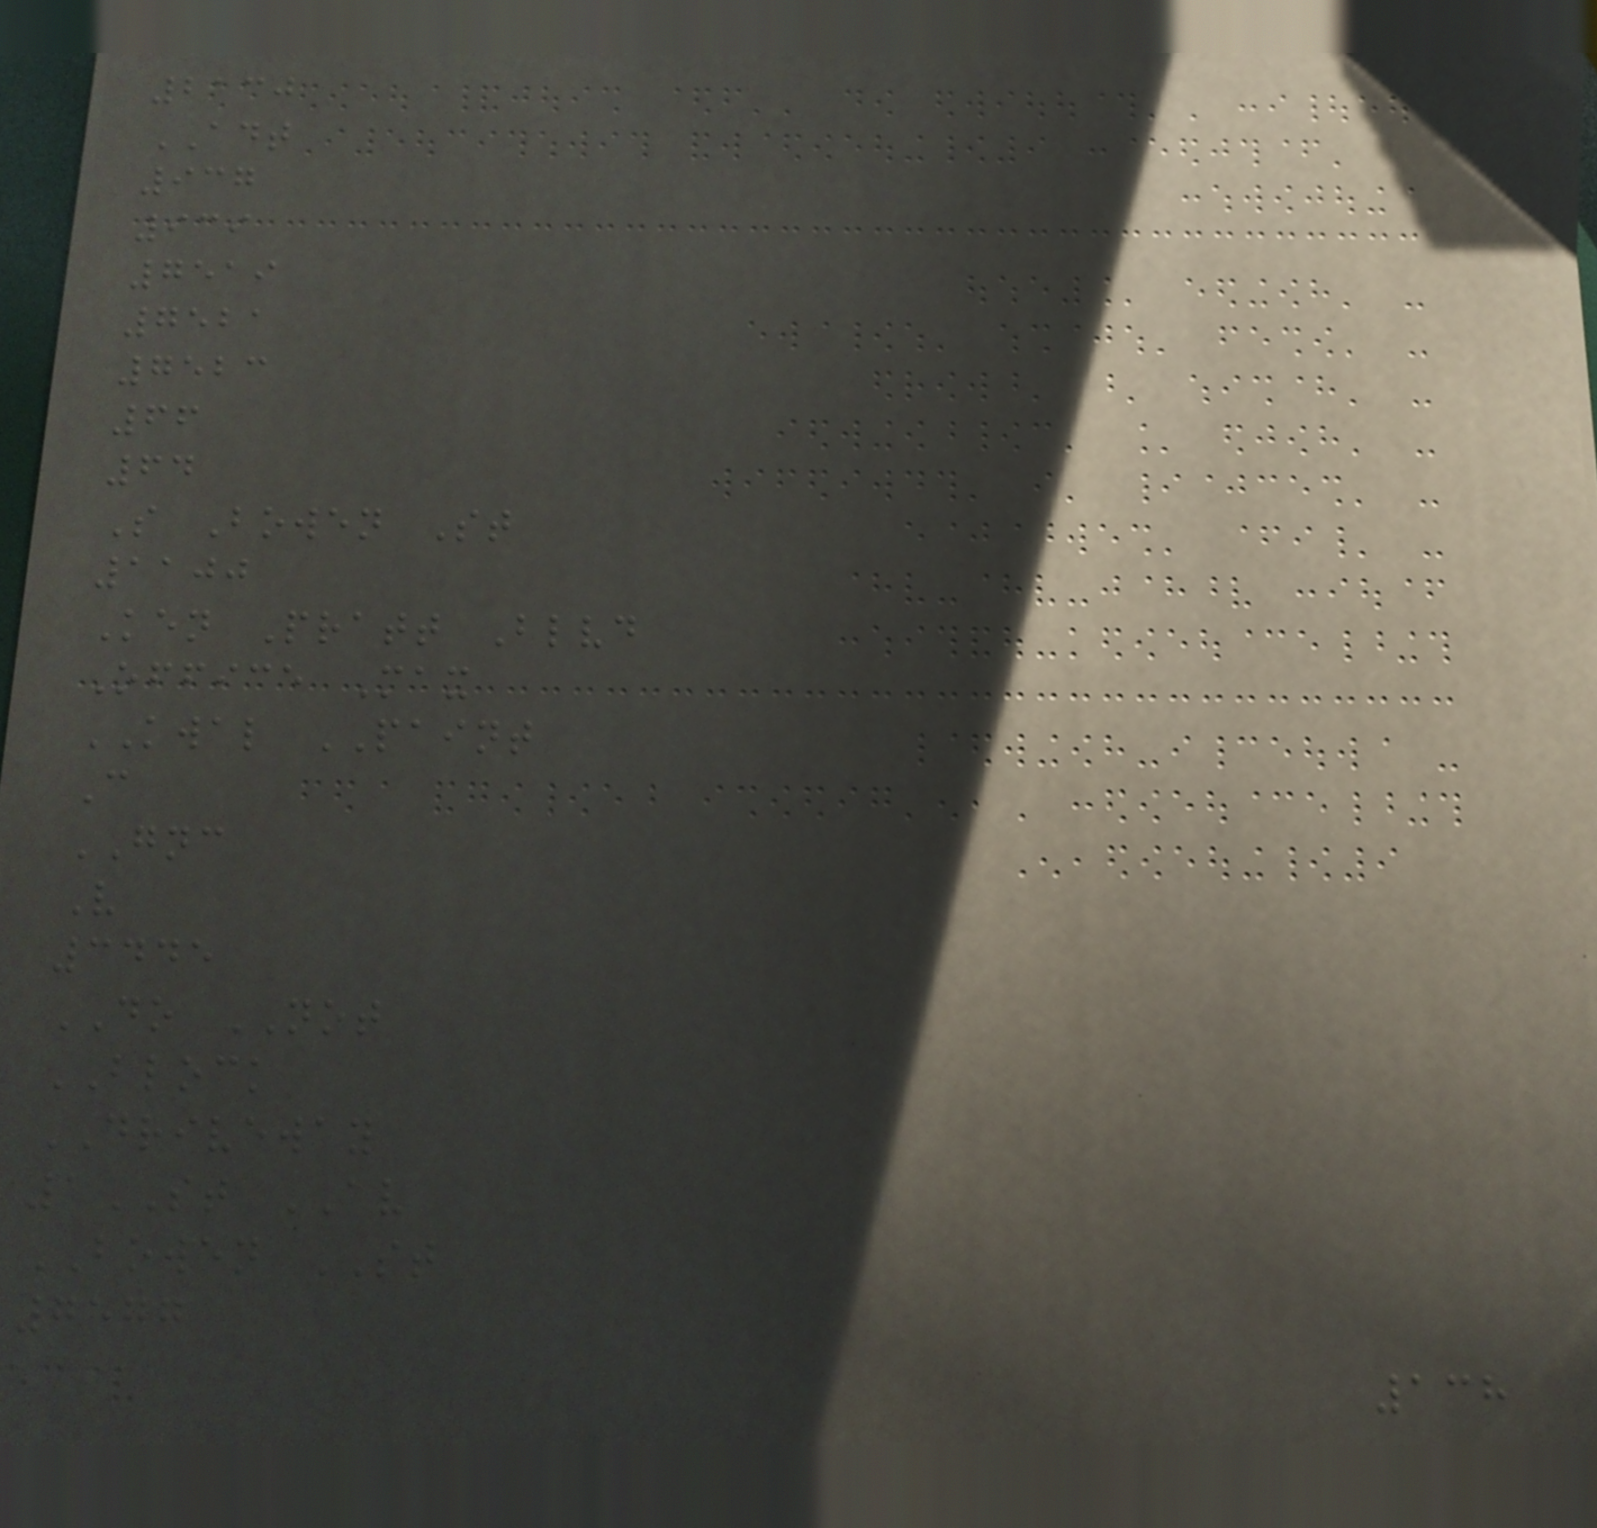2130
ADT
937
939
7519
7521
7523
66
64
S Bowen St
1100
Ken Pratt Blvd
Office Max
KWAL PAINT
C
GNC
V
3445
DO NOT
BLOCK
DRIVEWAY
1ST AV
BOWEN ST
7577
138
